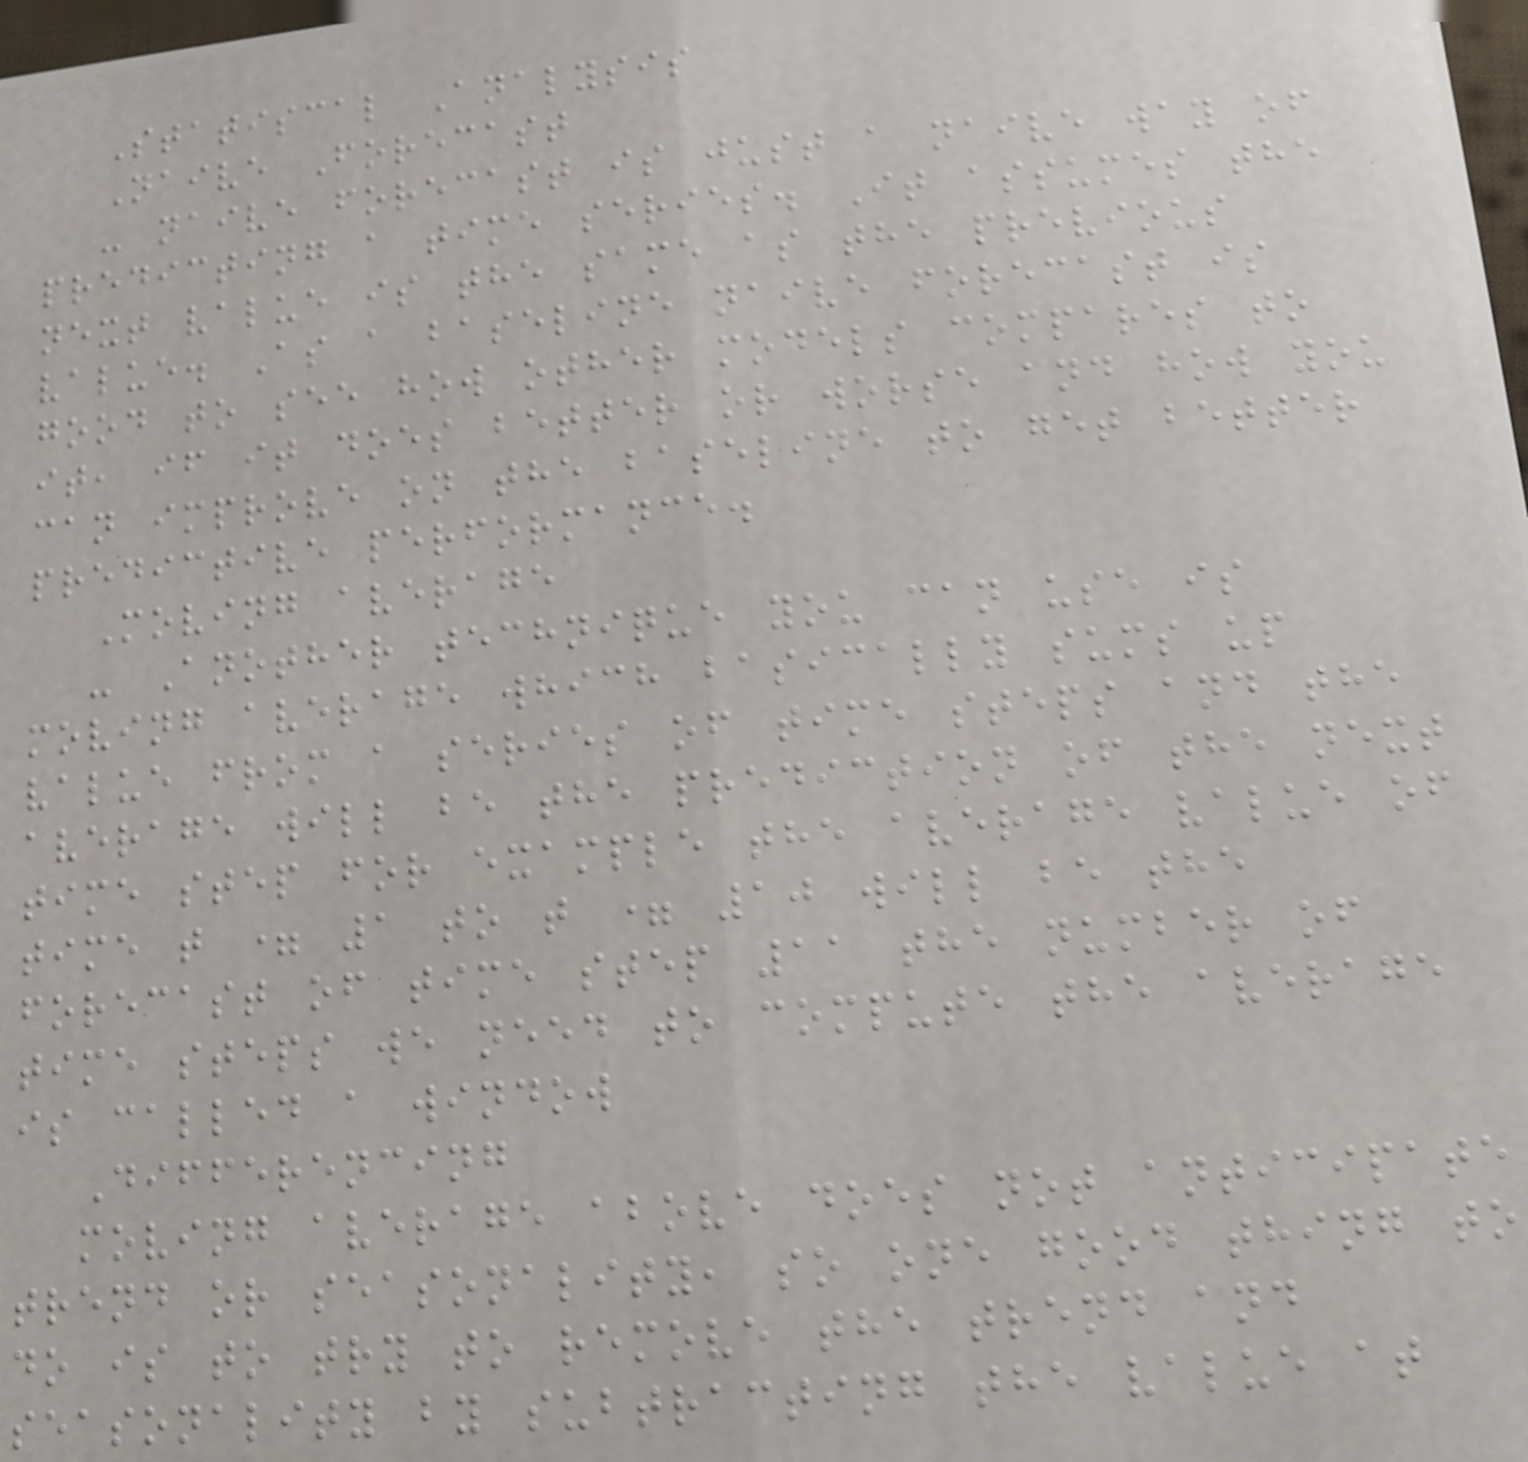Statiscal Analysis
Naive Forecast
- naive forecast is just a naive way of
predicting a time series. It assumes the
next value is the same as the previous
value. As a baseline naive forecast is
good to see how other models compares to
it, if it does better or worse and how you
can improve on the baseline to get better
predictive performance.
Moving average
- Another technique you can use is
moving average which basically sums up
value from a series of time steps and the
average will be the prediction of the next
time step for example the average value of
time t = 1 to t = 10 will be the
forecast of time step 11 the number of
time steps we need to compute the average
is called a window
Differencing
moving average above does not anticipate
trend or seasonality, so one good thing to
do is to try to remove the trend and
seasonality by subtracting the value at
